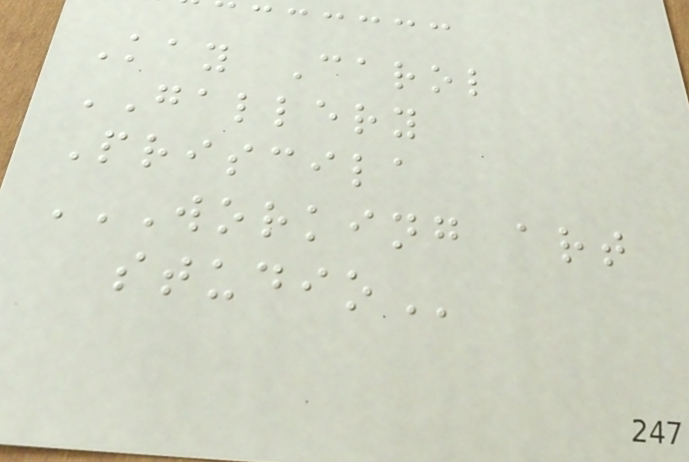Kay Carol
GALLERY
Priscila
WORKING ART
STUDIO
